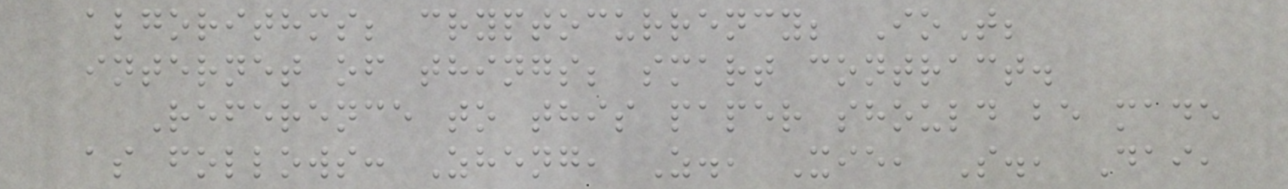algorithms; cryptocurrency; IoT;
internet of things; smart contract.
Reference to this paper should be made
as follows: Zheng, Z., Xie, S., Dai,
